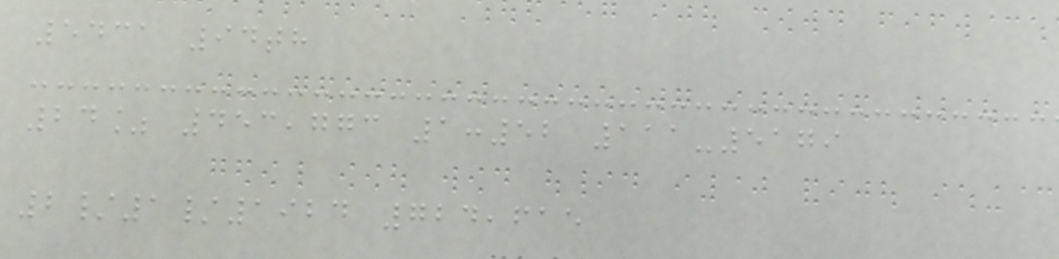5431 94th
24% 453,773 1:52 111-5179
2/1/1924 724,615
